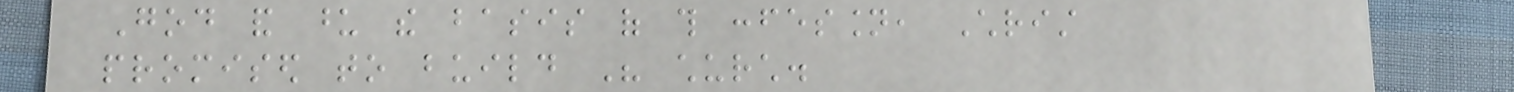God and upon the basis of this confession, Christ
promised to build His church.
